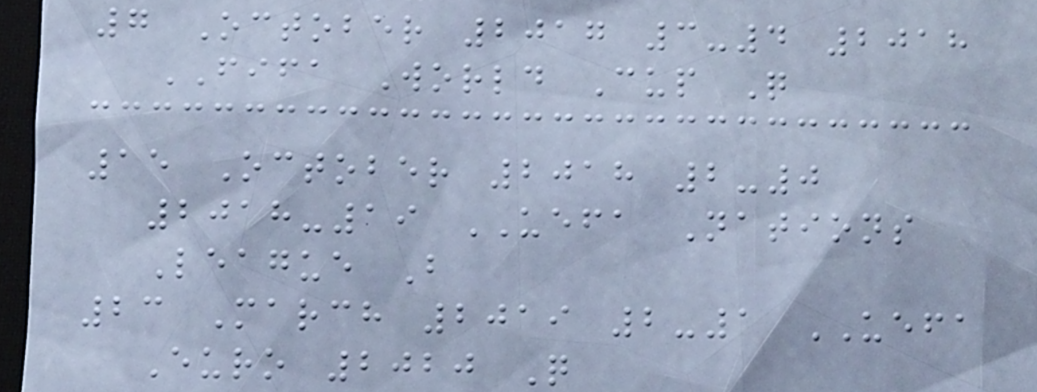7 October 2017 3-4 2018
FIFA World Cup Q
15 October 2018 2-0
2018-19 UEFA Nations
League B
23 March 2019 2-1 UEFA
Euro 2020 Q
